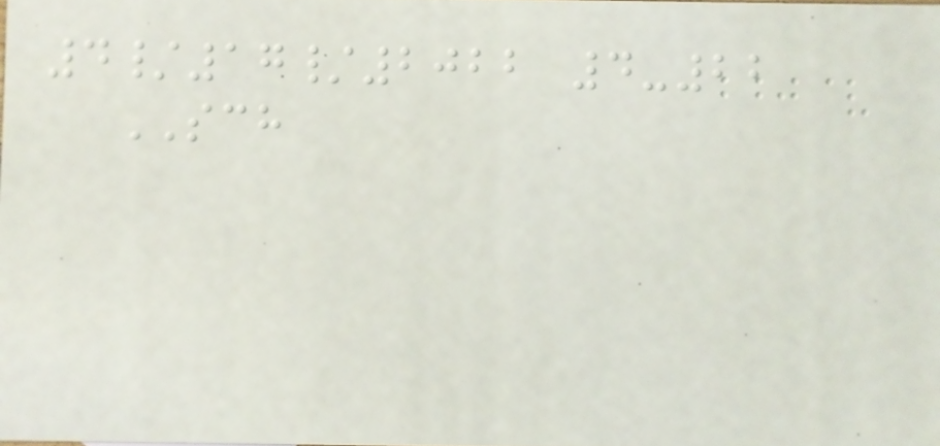4/17/2022 4-22
SCH
